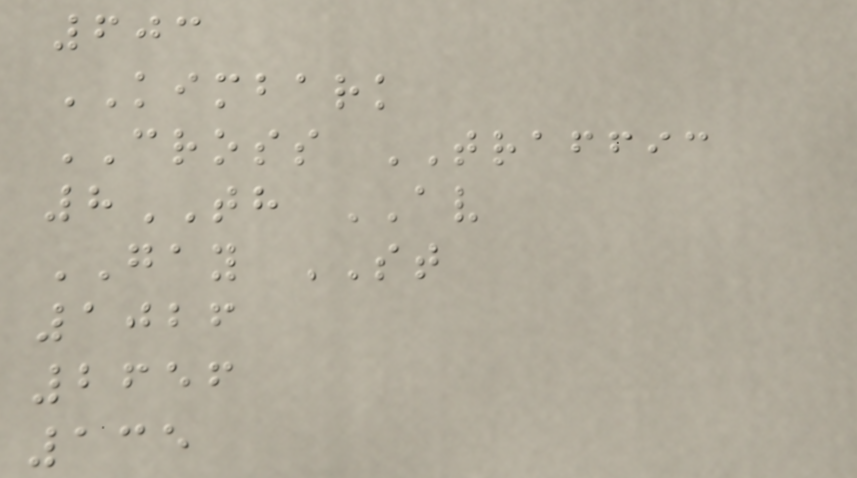603
KIMBARK
CROSS TRAFFIC
8TH AV
GAY ST
1026
2656
135
